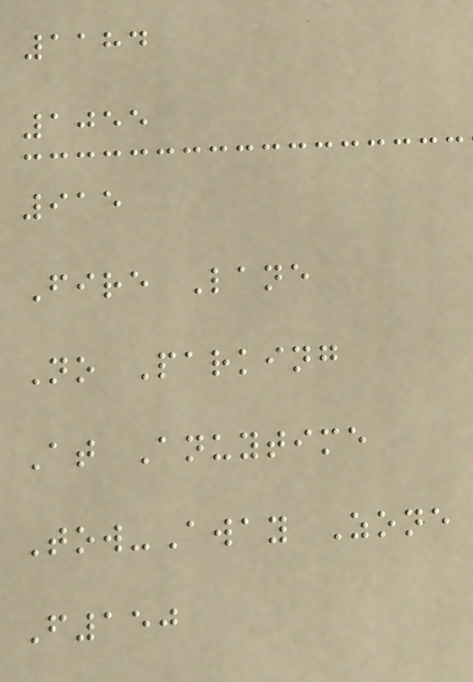1184
1055
915
Fire Lane
No Parking
At Anuytime
Tow-Away Zone
F150
